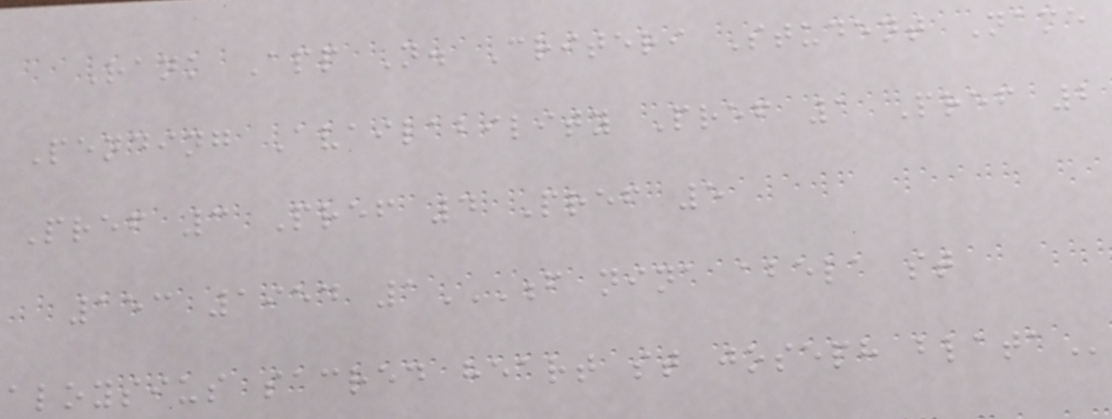Rank App N. Criteri Student Name
Pending Availability Pref 1 Pref 2
Pref 3 Pref 4 Pref 5
153 1954 1F NINA ABELA ST
ALOYSIUS SACRED HEART ST JOSEPH BLATA
